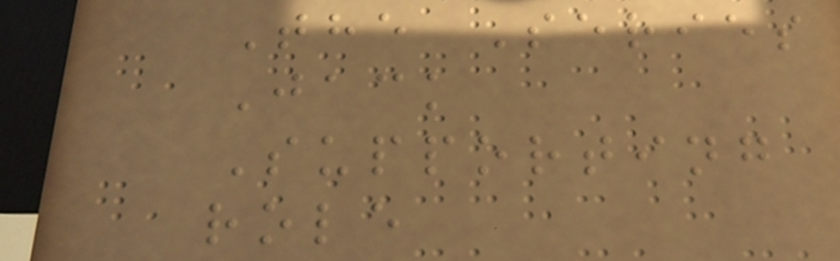The Series
Jack
Supporting
role
